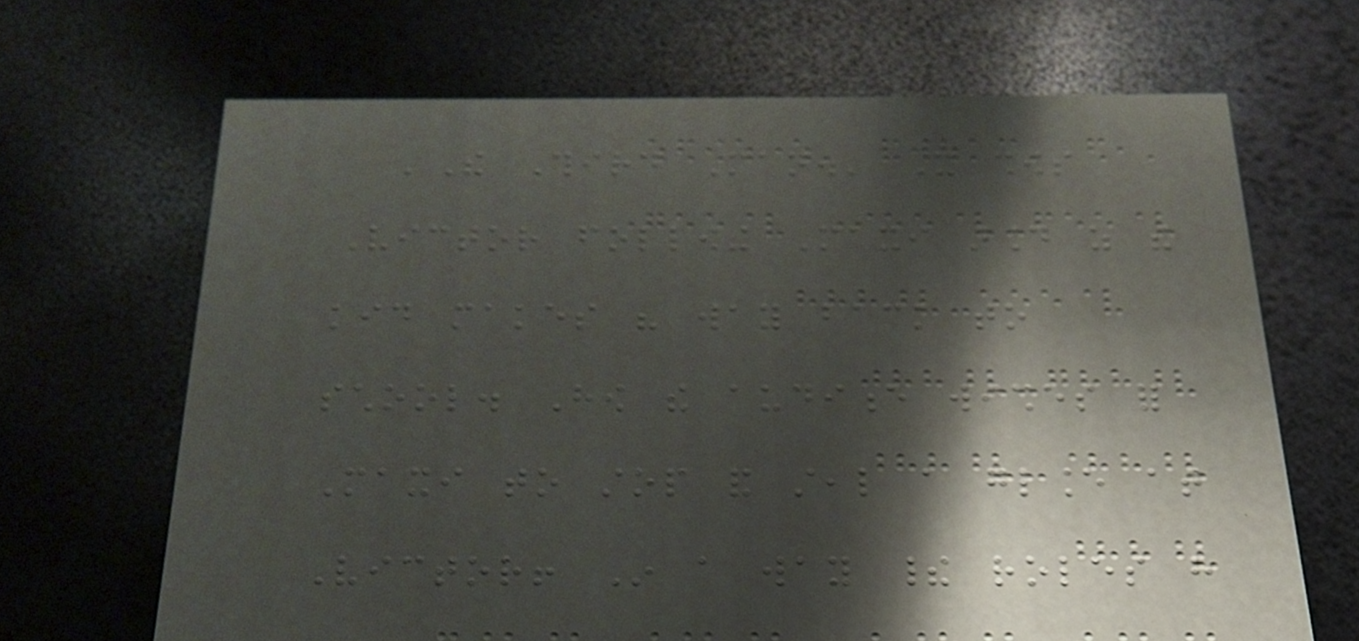'The Third Man.' It shows
Victor following Maxi around as the
kid makes his way back to
school. How the audience wishes for
Maxi to stop and steal a glance at
Victor! In a way their roles have
